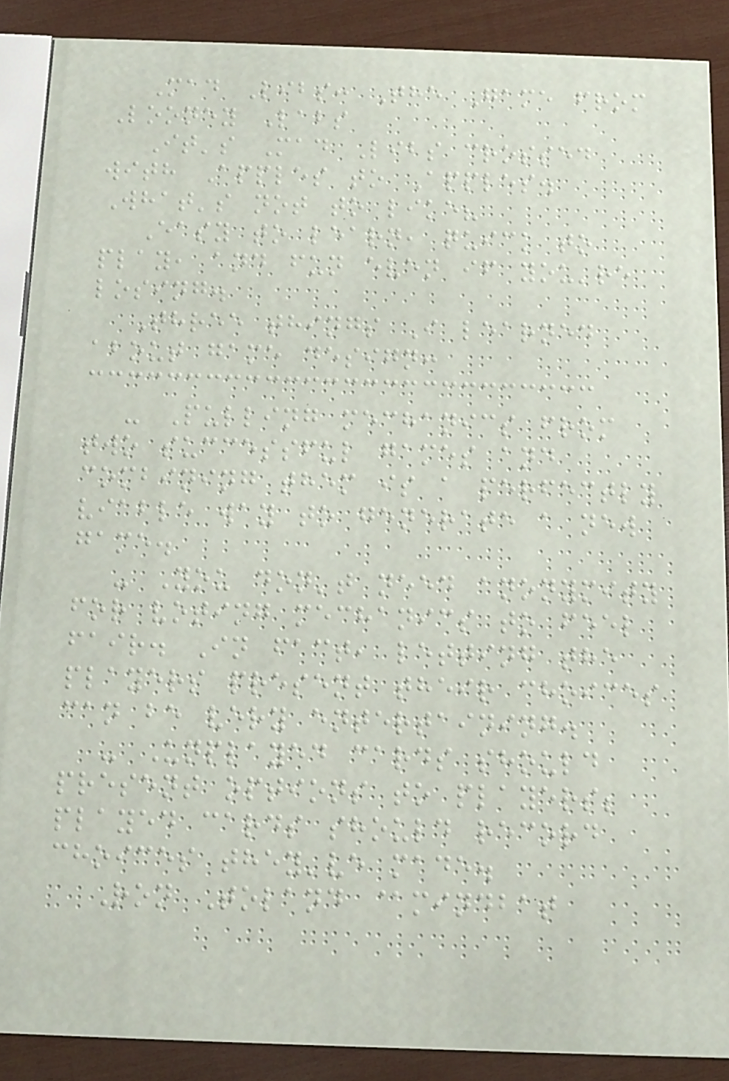Mad Libs: The Game from
Looney Labs
It's Mad Libs crossed
with Apples to Apples.
What's not to like?
Easy to learn, quick to
play, and fun even if you're
losing.
Three things I learned
about game design:
- Pulling mechanics from
two successful games and
combining them is a perfectly
viable way to generate a new
game.
- You don't need anonymity
for voting mechanics to feel
fair. In fact, letting the
players present their choices
can be very entertaining.
- Unplayed cards should
present options to players;
played cards should record
choices they've made.
Ron Toland @mindbat
